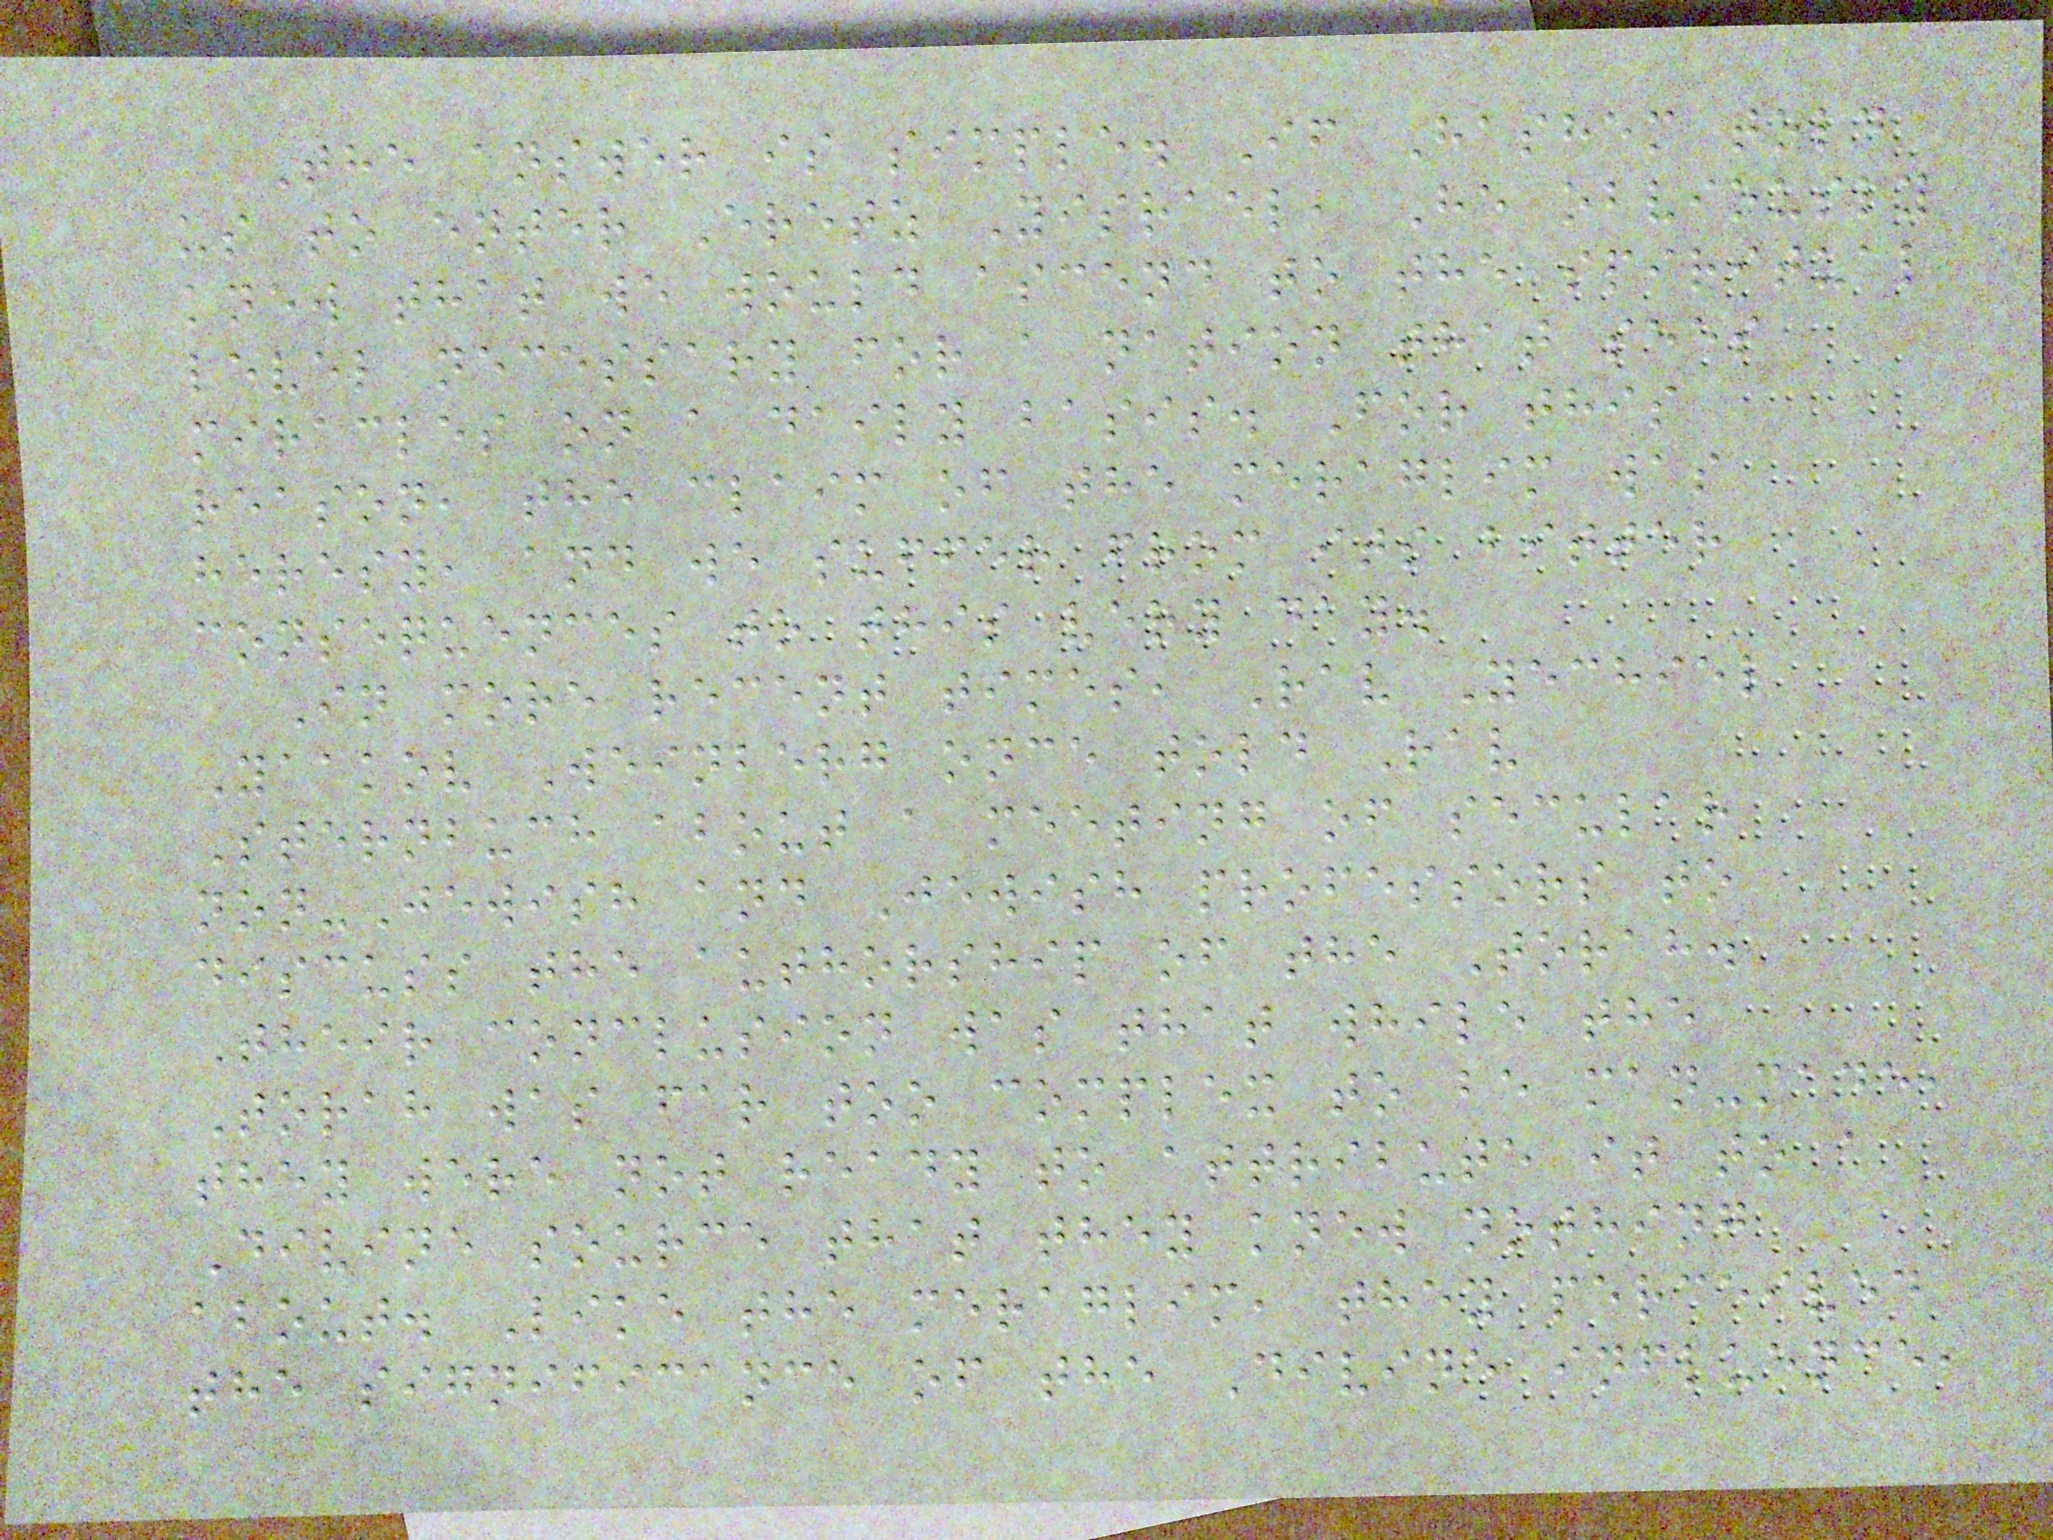The answer is simple. If Hashem told
us to enter Eretz Yisrael, He obviously
knew that we would ascend to the spiritual
level necessary for a nation that sees
miracles on a daily basis. For this
reason, the claim of the meraglim was
heresy, and we suffer from its bitter
consequences to this very day.
In more recent times, Rav Yechiel
Yaakov Weinberg once told Rav
Sternbuch about a meeting of secular
non-Jewish and Jewish professors to
discuss the authorship of the Torah.
Their conclusion was that while the
Torah was far too complex to be man-made,
they were not ready to attribute it to a
Divine source that they knew nothing
about. Like the meraglim, they perceived
the significance of the Divine influence,
